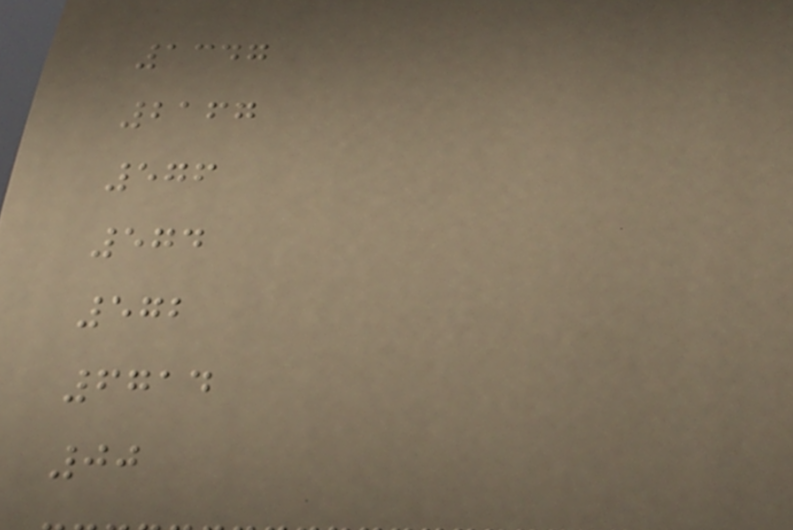1347
2167
576
574
572
6714
00
